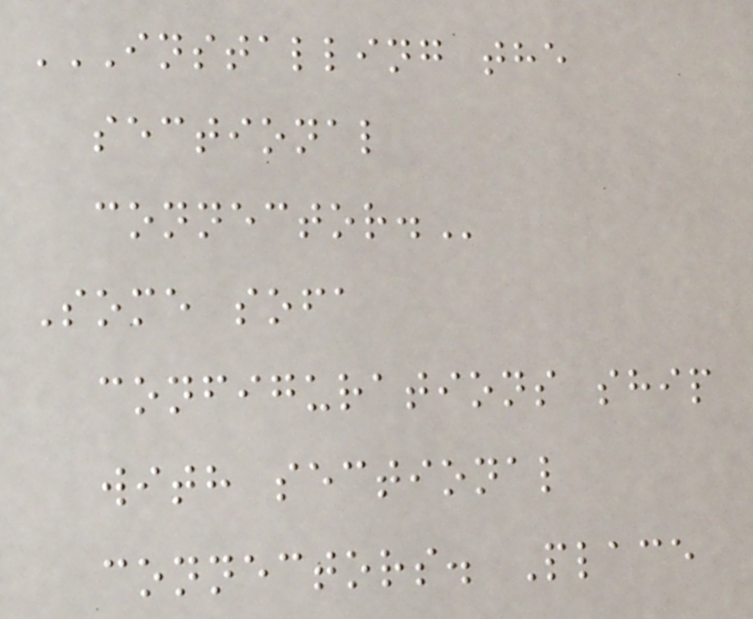INSTALLING THE
SECTIONAL
CONNECTOR.
Some sofa
configurations ship
with sectional
connectors. Place
